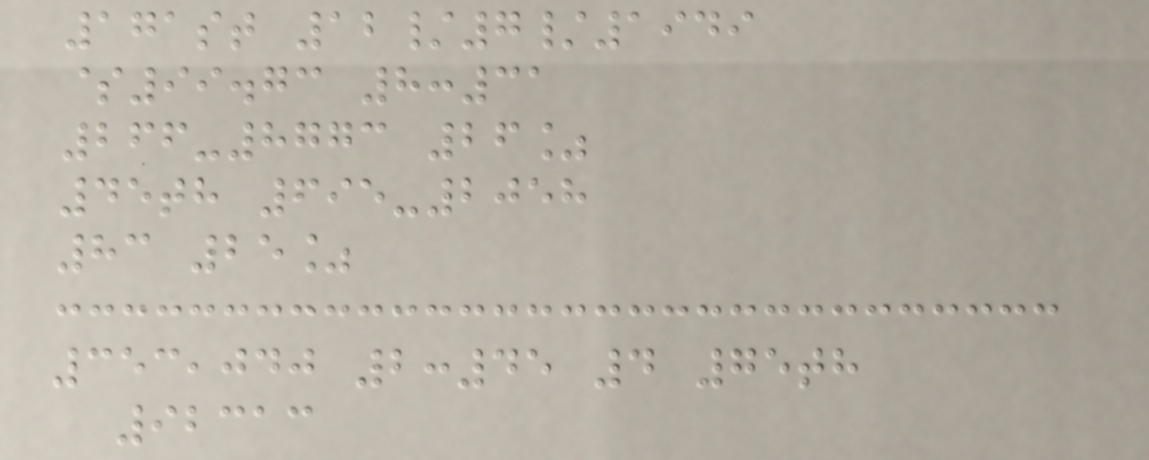171st 12/7/1949
$99.73 8:31
266-8773 26%
45th 695-2058
83 25%
353,040 2:45 4 75th
92313
